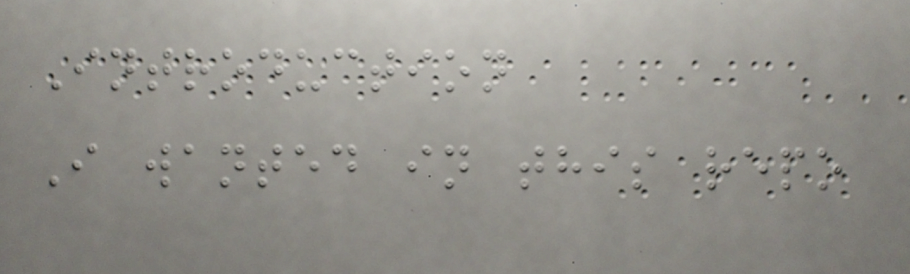Introduction
I wanted in this repo
